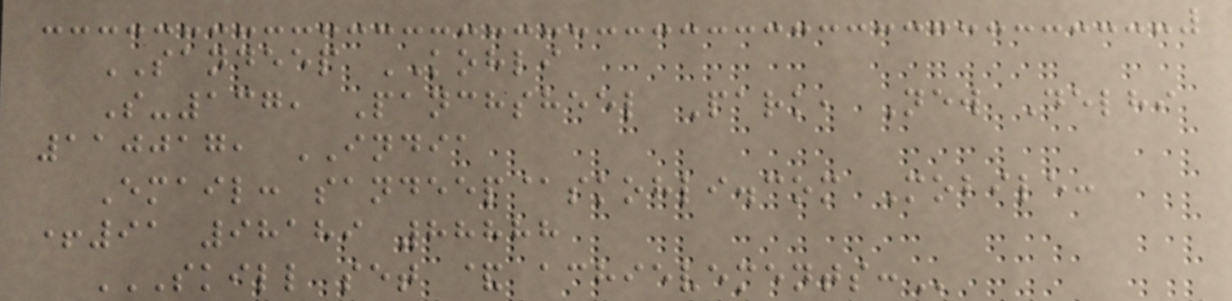SANDEEP KOHLI
S-137, Panchsheel Park, New Delhi
110017, INDIA
Email: sandeep@skohli.com Mobile:
+91 98189 88888
SKILL SET & ACHIEVEMENTS:
